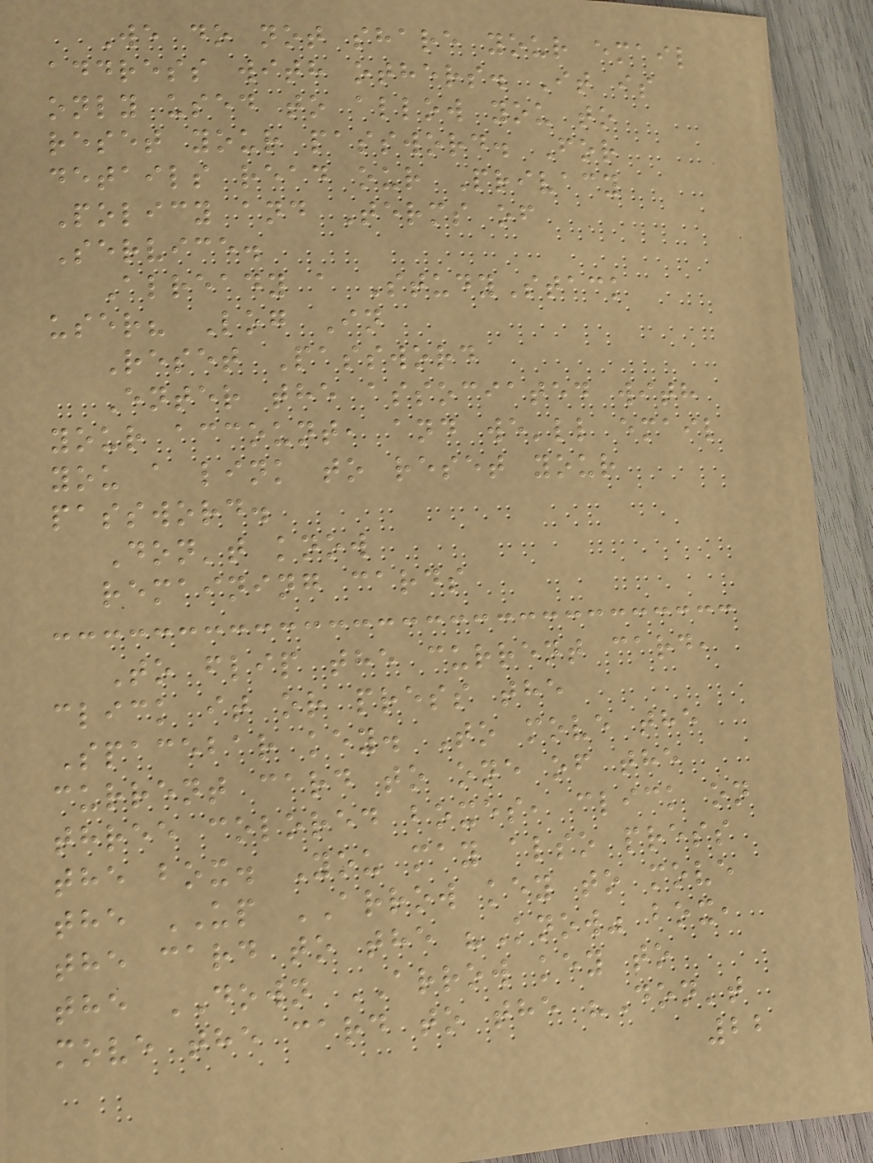We do not share your email
address with others. It is
only used to allow you to
reset your password. For
details read our Privacy
Policy and Terms of
Service.
Already a StudyStack
user? Log In
Reset Password
Enter the associated with
your account, and we'll email
you a link to reset your
password.
Don't know
remaining cards
To flip the current card,
click it or press the
Spacebar key. To move the
current card to one of the
three colored boxes, click on
the box. You may also press
the UP ARROW key to move
the card to the "Know" box,
the DOWN ARROW key to
move the card to the "Don't
22
